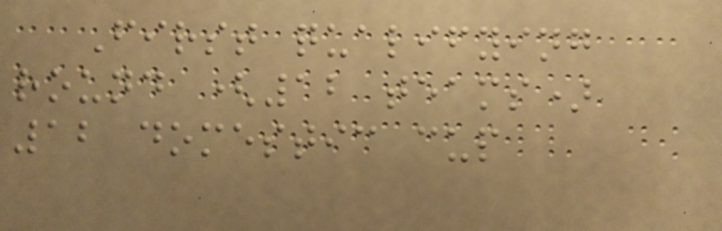First qualifying
round (12 teams)
12 domestic cup
